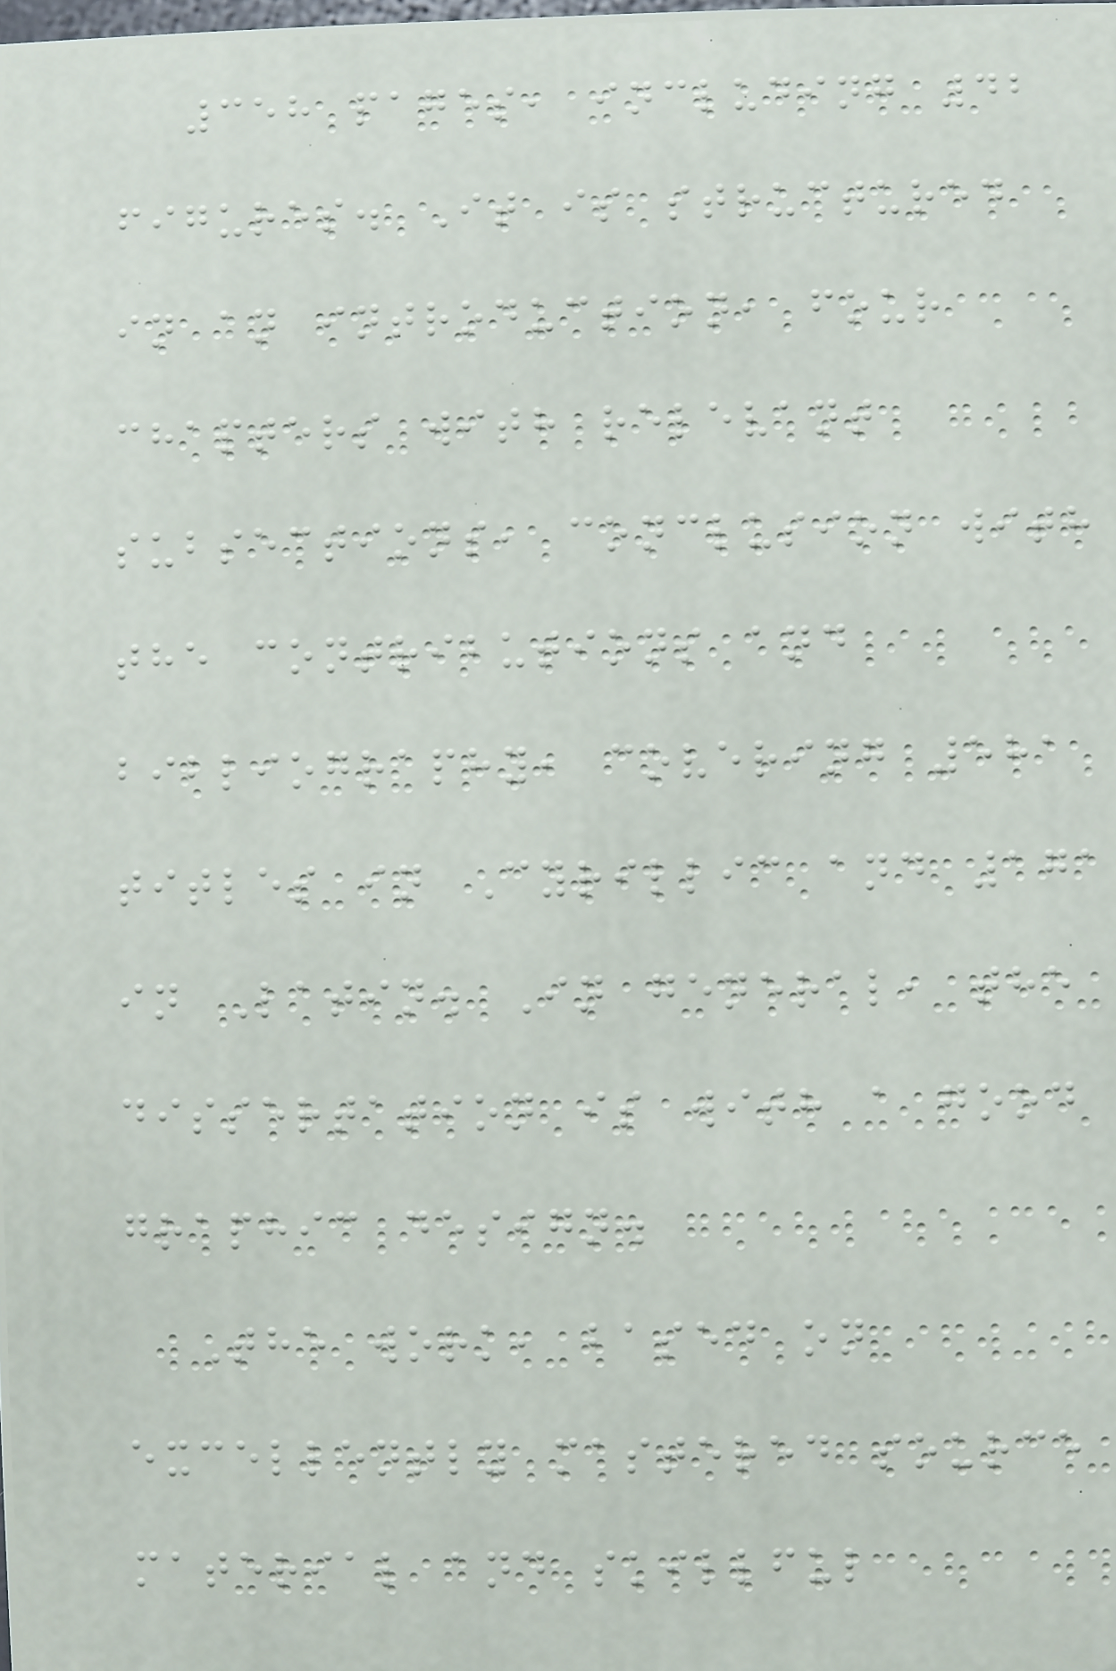358 pages, including 42
figures. It is structured
in an introduction, four
chapters with relevant
subsections, conclusion with
the contributions and
bibliography, covering 581
titles in Cyrillic and 171
in Latin. In general, the
dissertation is with a good
graphic design.
The work, based on
excellently mastered source
material and skillful
